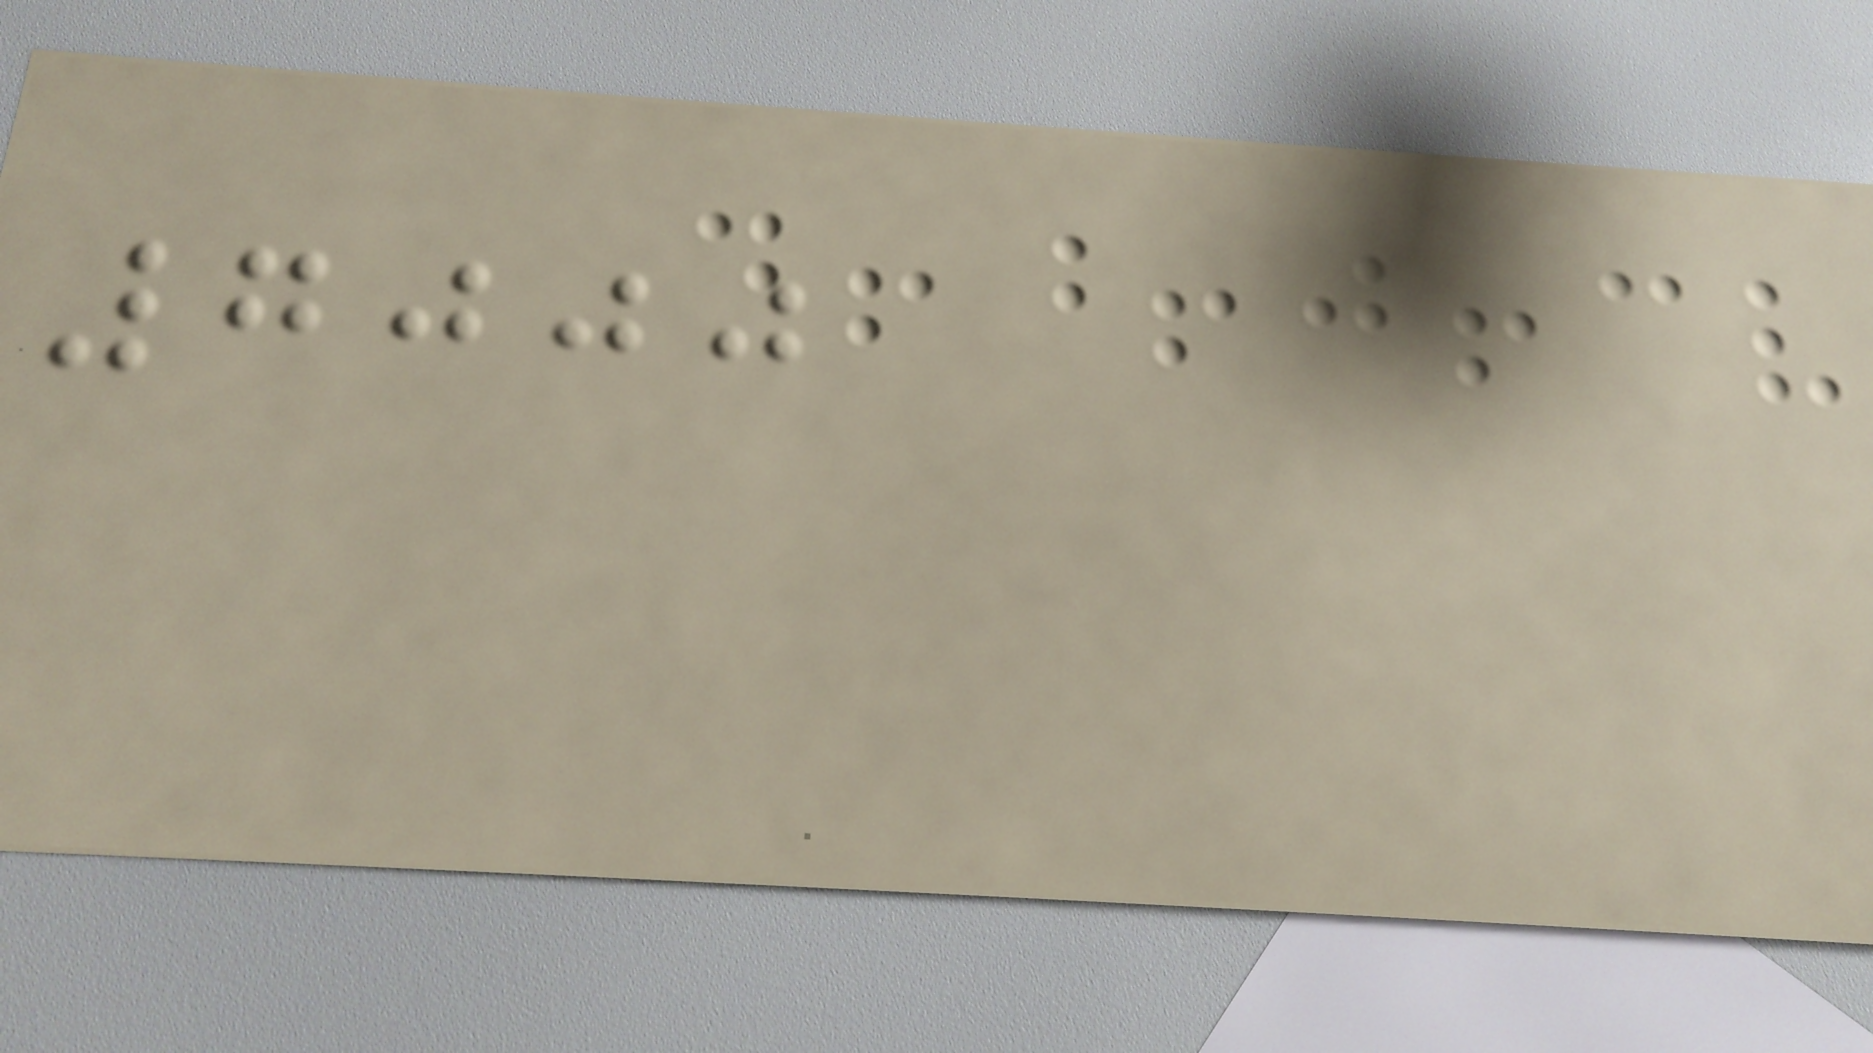7000
